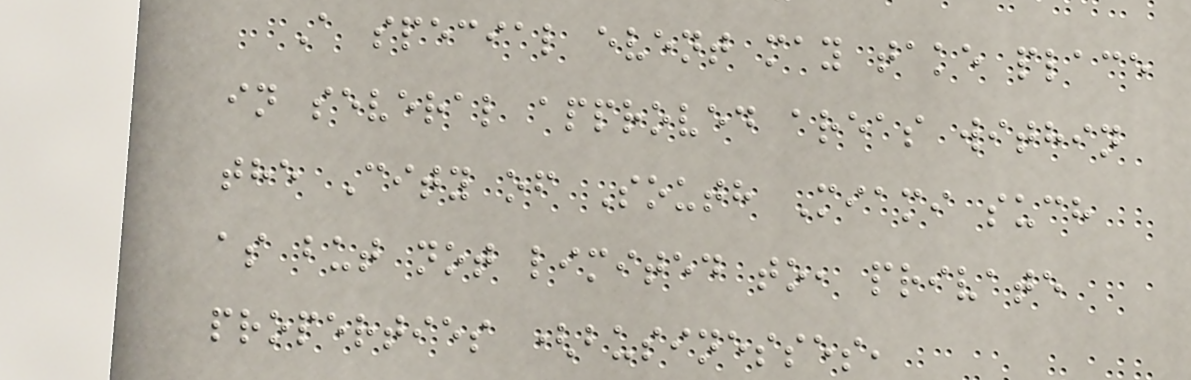A special event may take place
in several approved areas within
the City of South Miami such
as but not limited to, private
properties (businesses,
